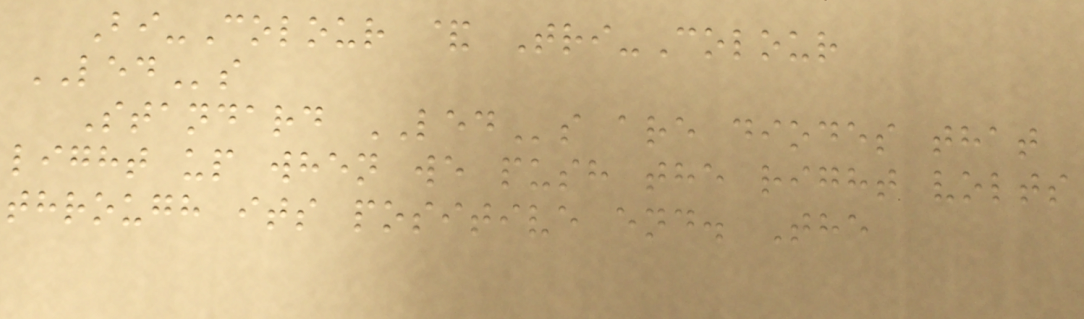Bi-Colour & Tri-Colour
LEDs
Standard LEDs are diodes that
light up when we push the right volts
through its positive end. The
